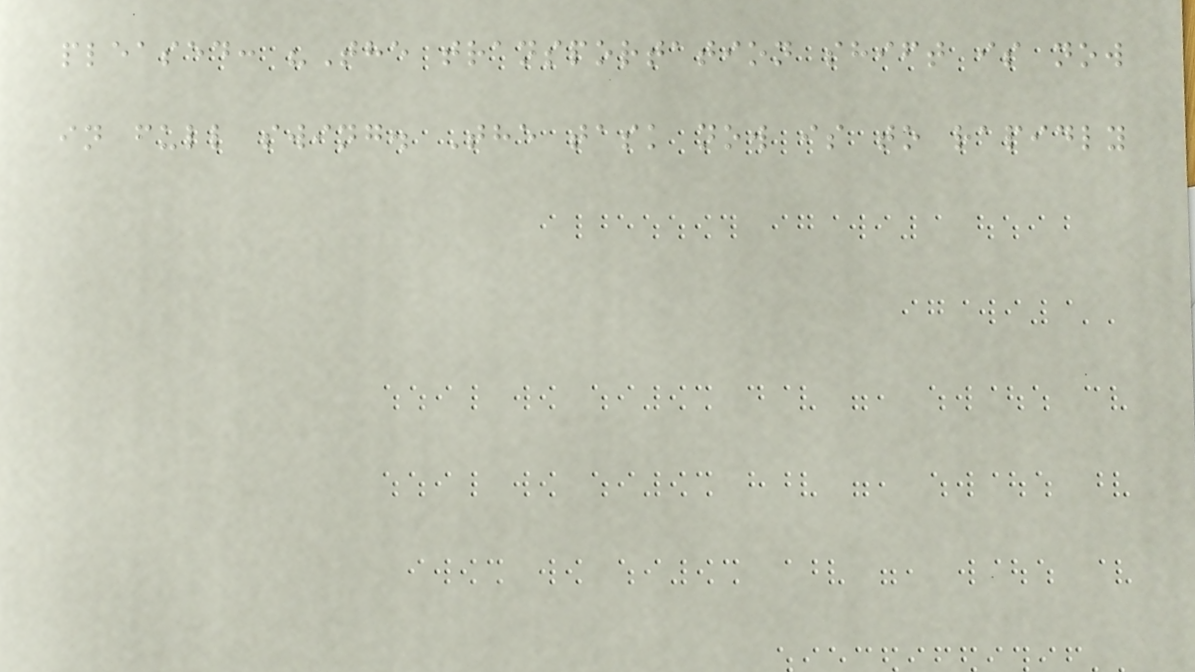pleased: "The transportation shift is now
in full swing. The task now is to rapidly
